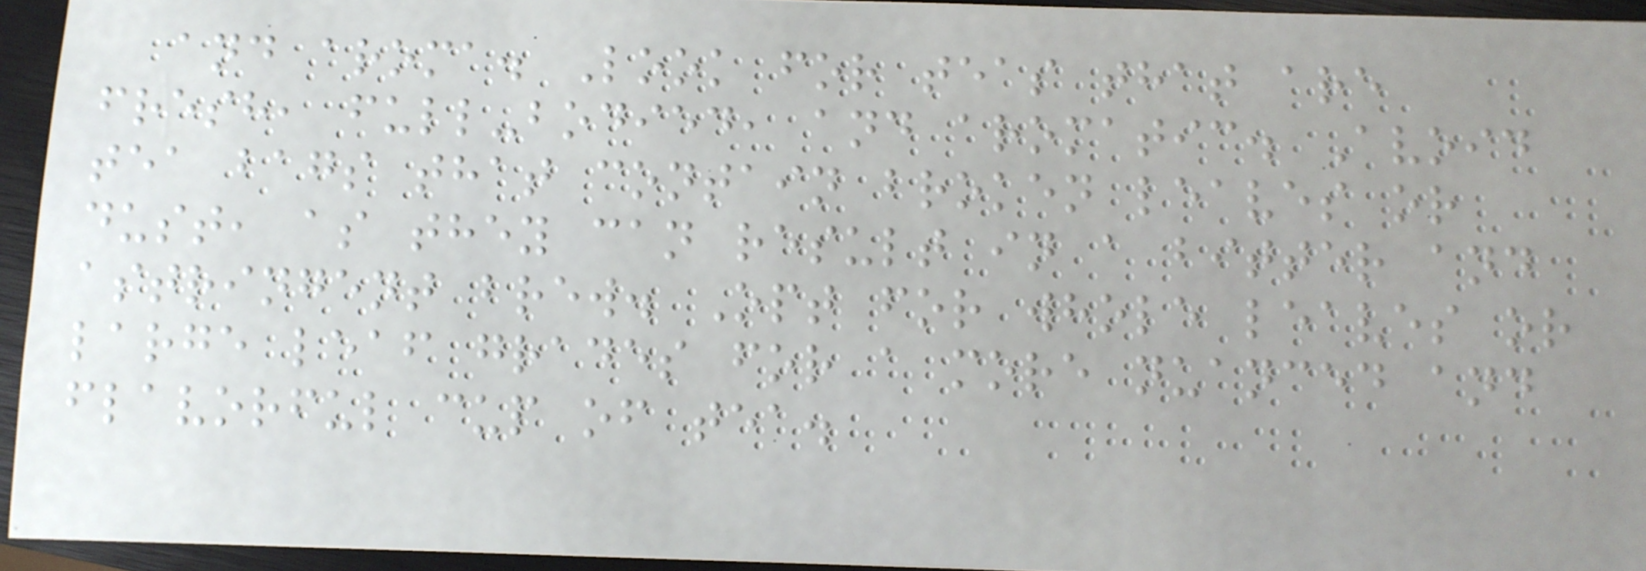and aroma. Look for teas that are
fresh, full-bodied, and aromatic. Avoid
tea bags that contain broken leaves or
dust, as they can result in a bitter and
astringent brew. Opt for whole leaves or
large leaf grades for a more nuanced and
flavorful cup of tea.
